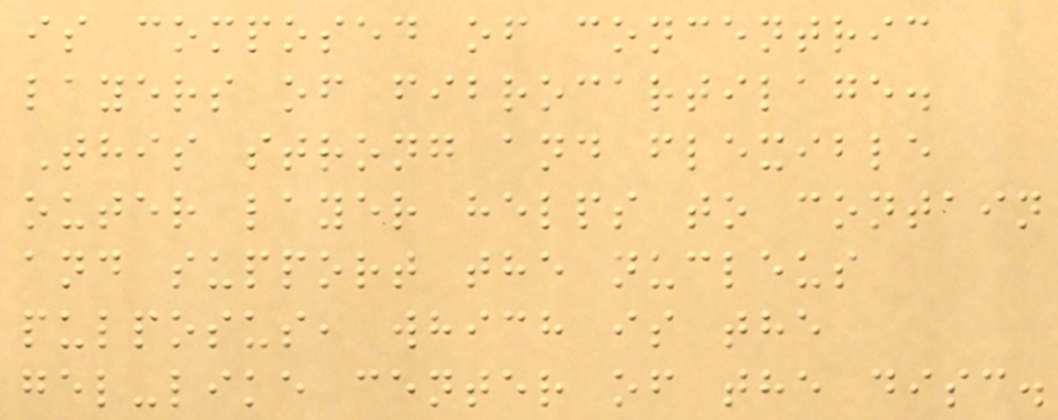is composed of concentric
layers of fibrocartilage.
This strong and flexible
outer layer helps to contain
and support the nucleus
pulposus, which is the
gel-like center of the disc.
